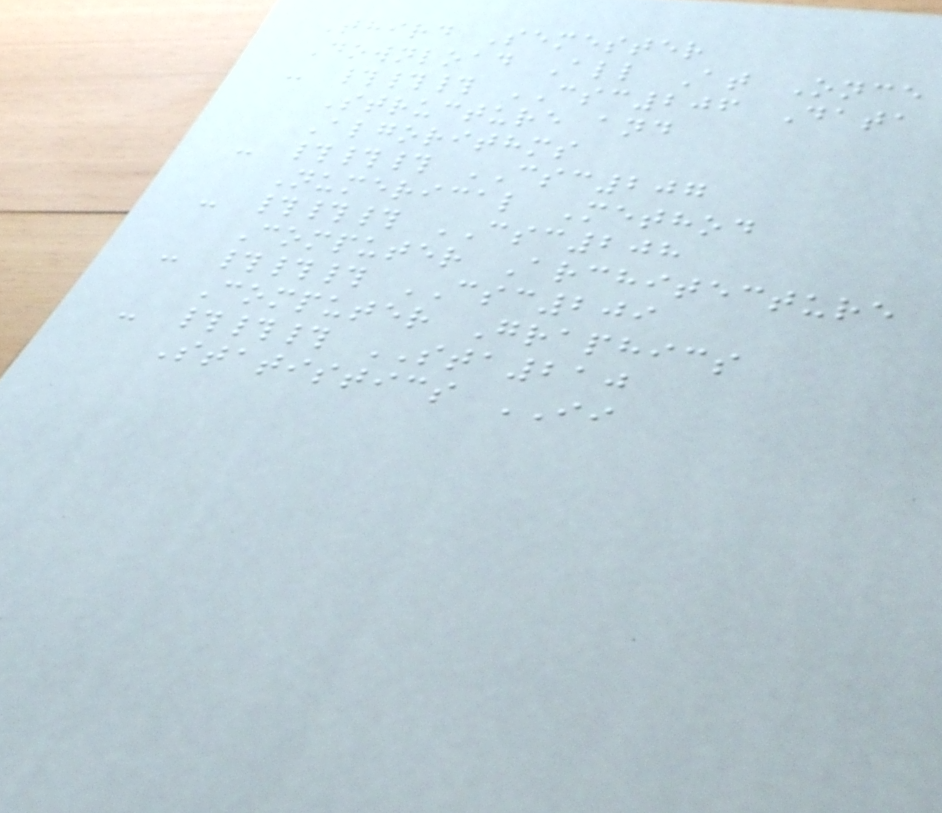Third Semester
Download All At Once
- ### CSC206 Data
Structure and
Algorithms
- ### CSC207
Numerical Method
- ### CSC208
Computer Architecture
- ### CSC209
Computer Graphics
- ### STA210
Statistics II
